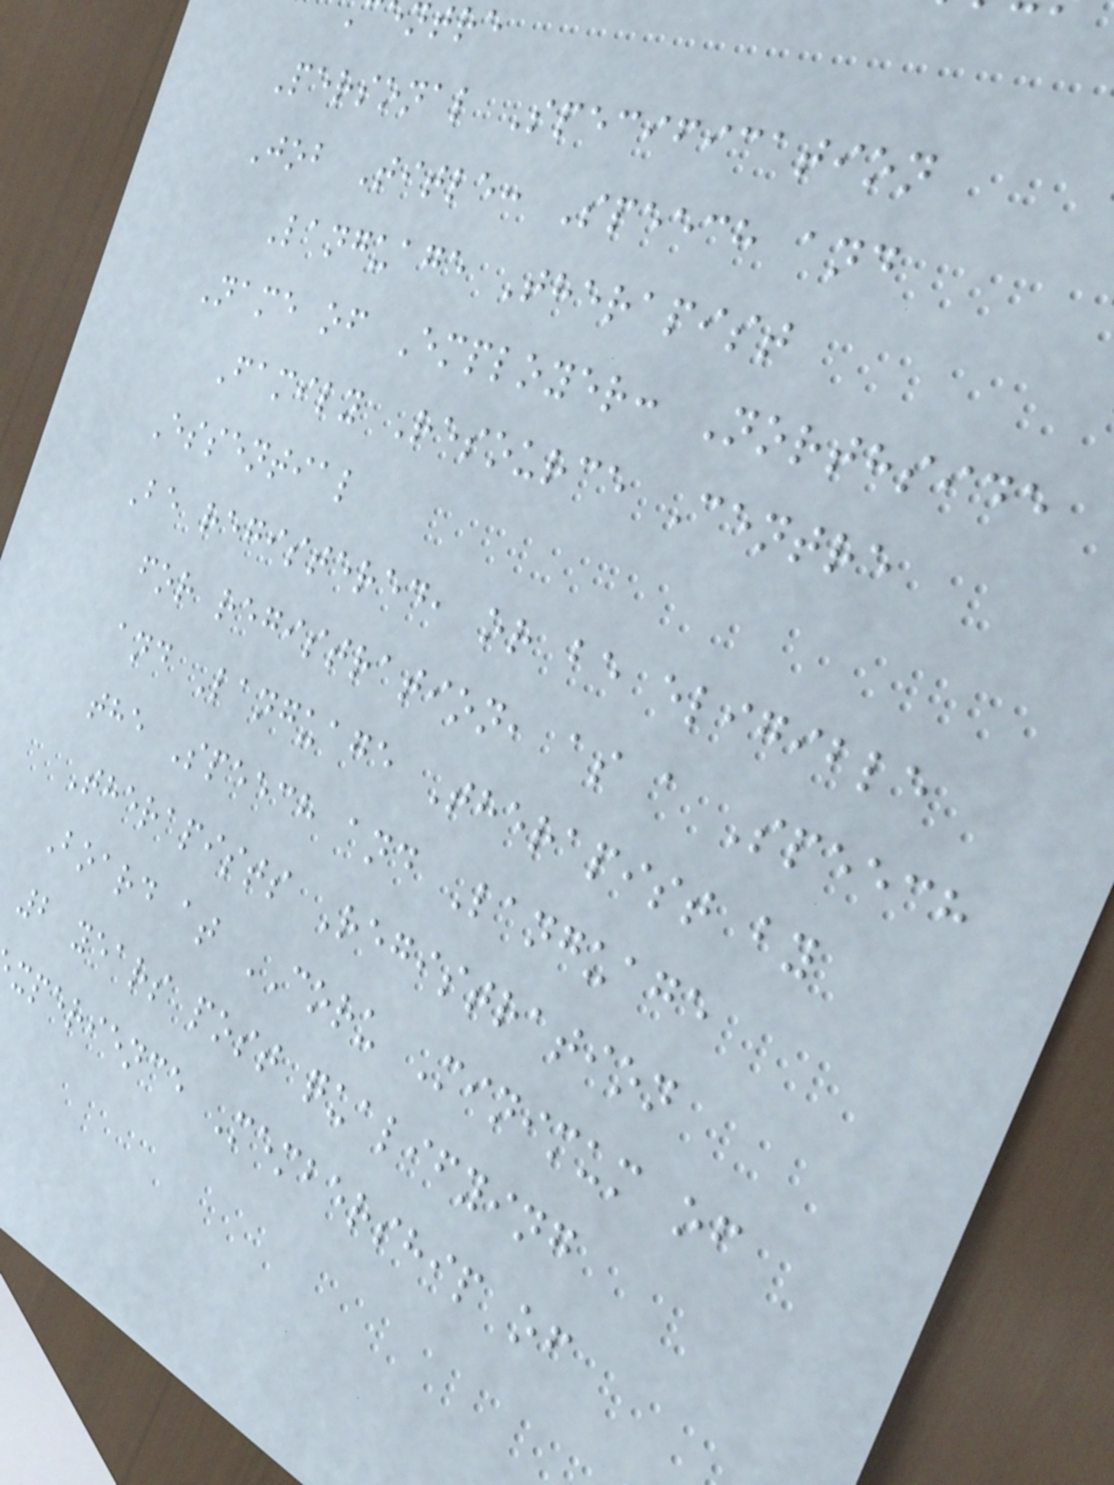ntre
Personal Specification
Job Title: Speech and
Language Therapist
Name of Employer: Northside
Family Resource Centre
Essential
Be registered, or be eligible
for registration, as a Speech
and Language Therapist by
the Speech and Language
Therapists Registration
Board at CORU Minimum of
2 years post qualifying
xperience Membership of
